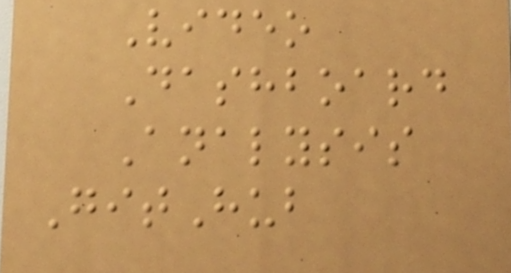Video
Dashboard
Analysis
GitHub
